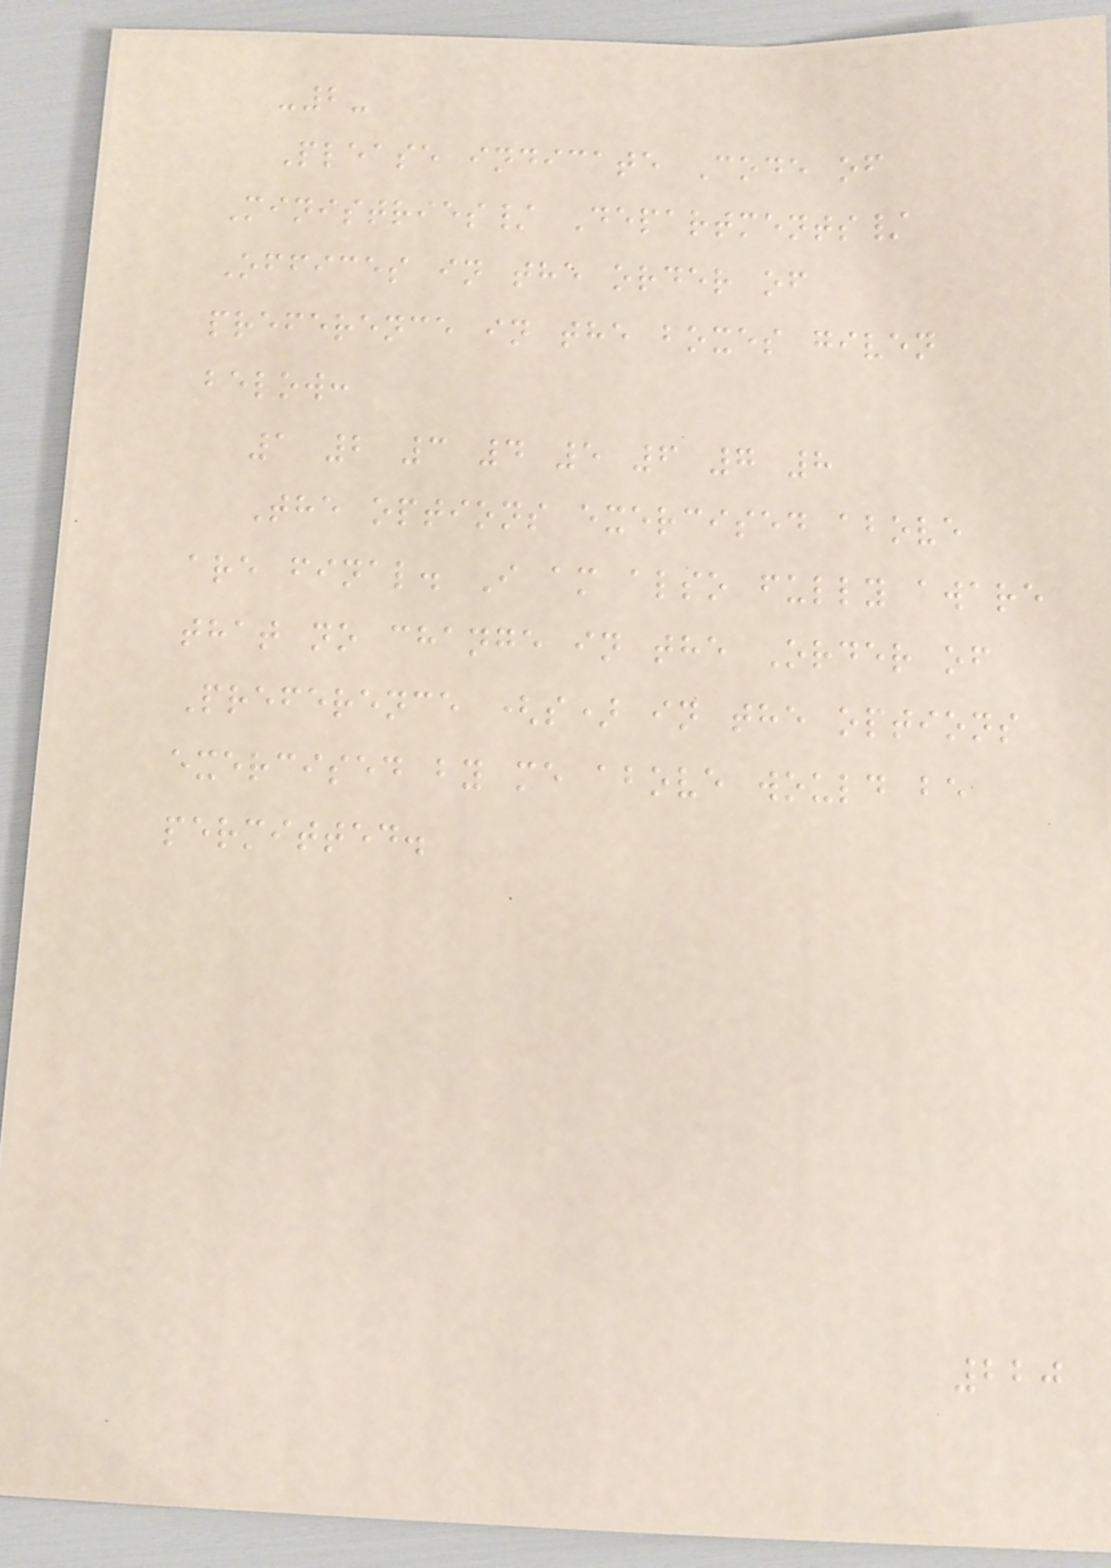-2-
Please indicate Code of
Ministries/ Departments/
Offices in the order of
preference in the boxes given
below:
1 2 3 4 5 6 7 8
The options exercised above
are final. I am also fully aware
that no change in the Order of
Preference (s) in the options
exercised by me above would be
permitted.
220
